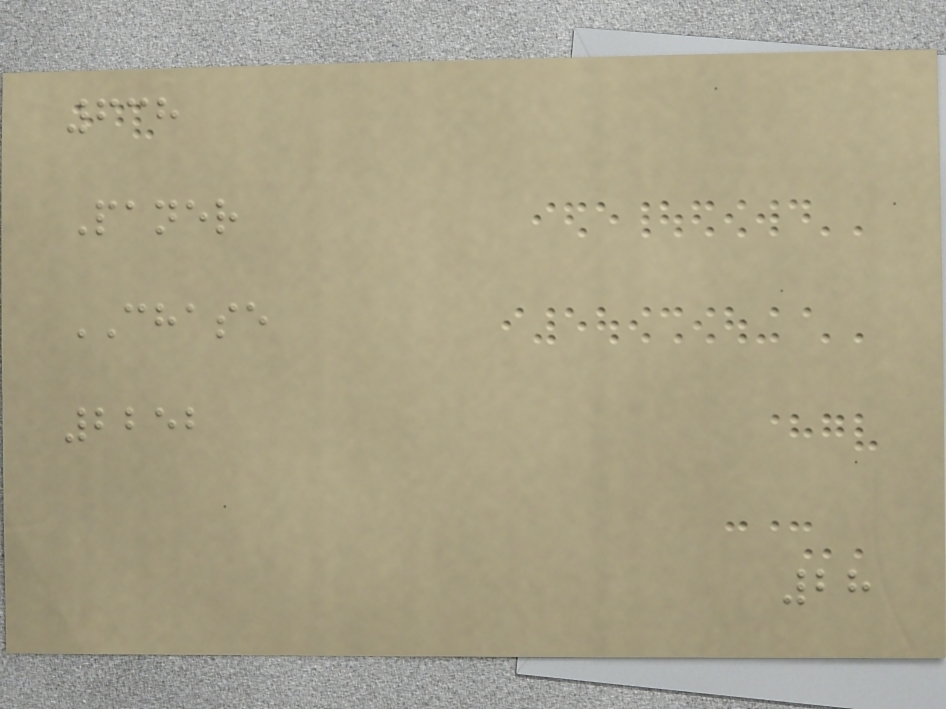638
Paner
CHASE
2252
28
